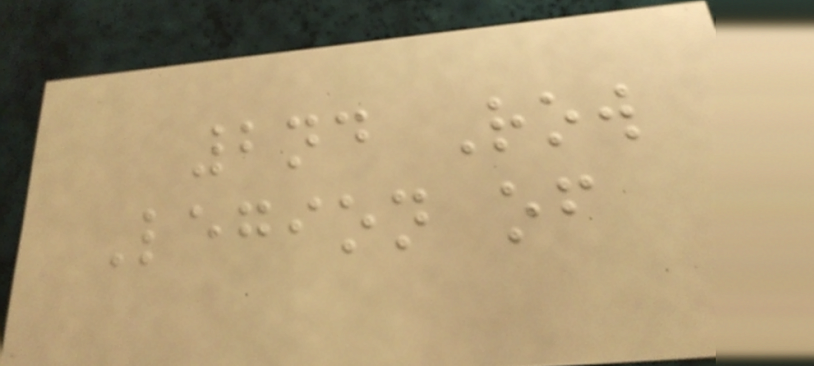2nd Row
Legion of
